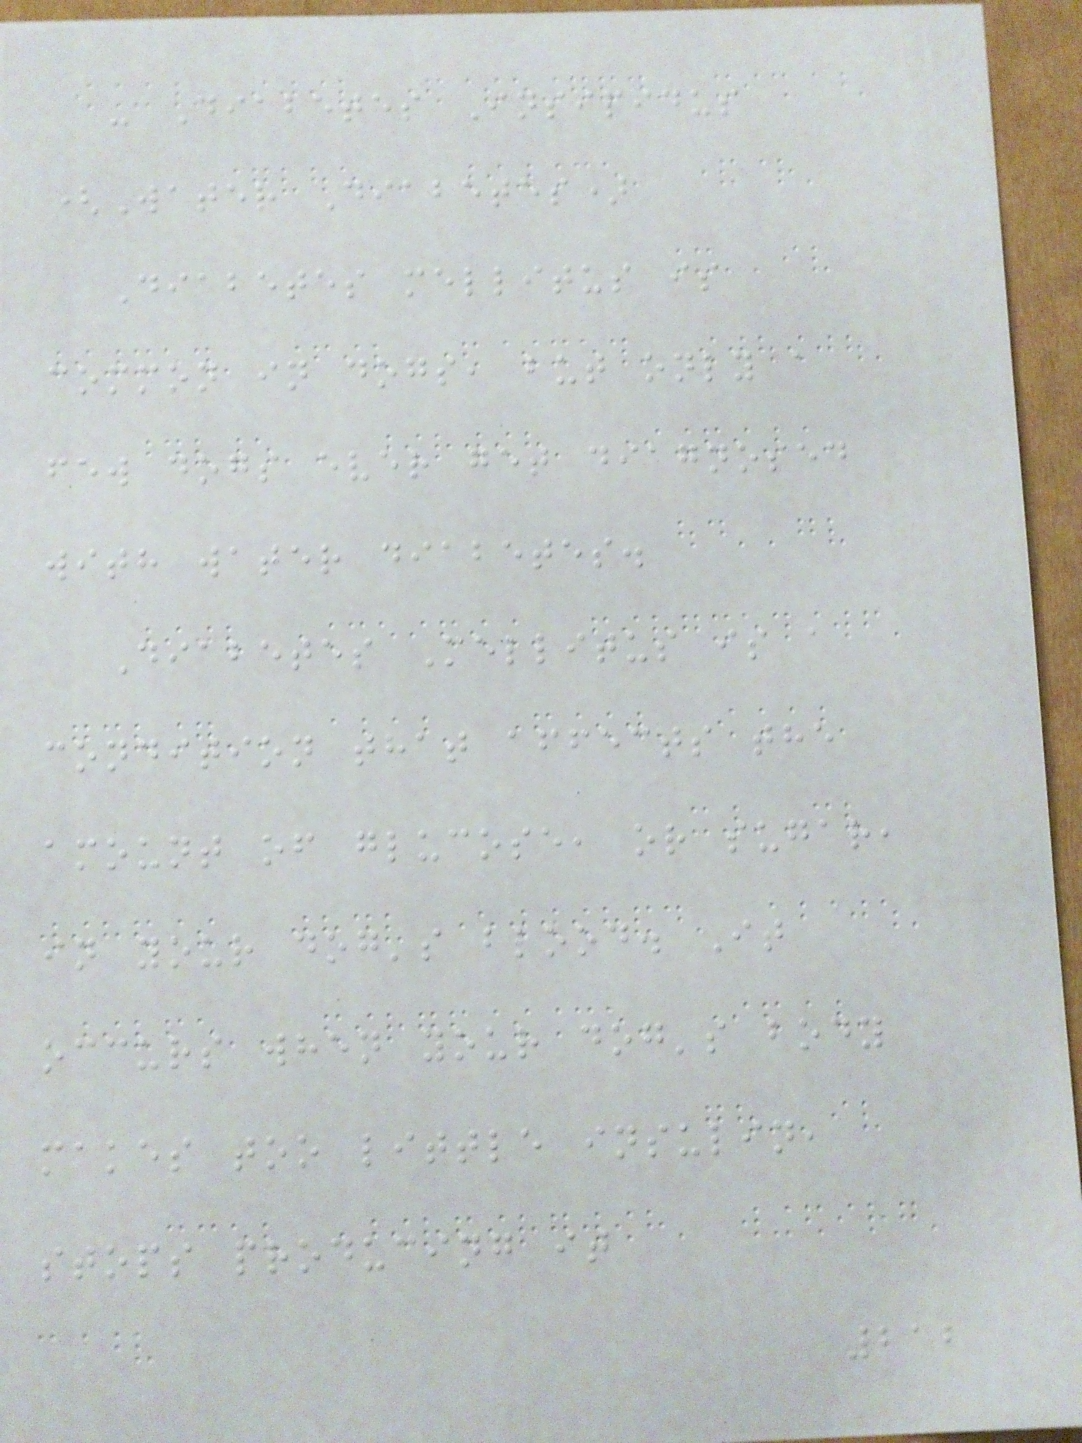- Diabetes Insipidus
(Water Diabetes)
Diabetes mellitus is
common in dogs, but only a
few dogs ever get diagnosed
with water diabetes.
Diabetes Mellitus is a
condition that affects the
amount of glucose, or sugar,
in your dog's blood. It
occurs when your dog's body
makes too little insulin,
stops producing it
212
